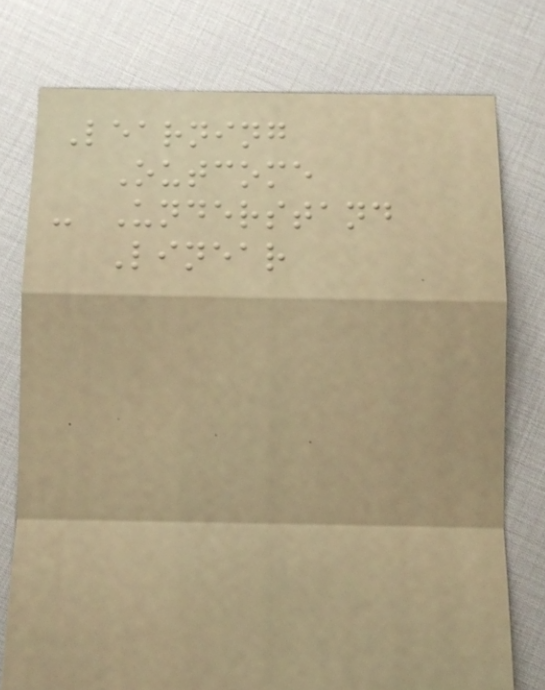Learning
Outcome
- Understand
Linear
